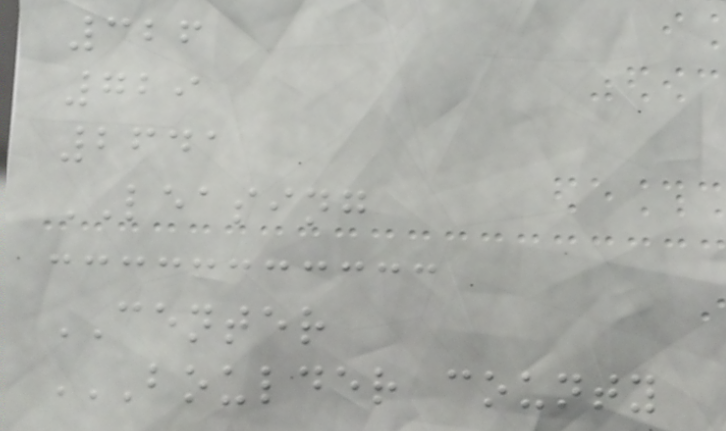326
729
2641
LEASING
CENTER
BOULDER COUNTY
